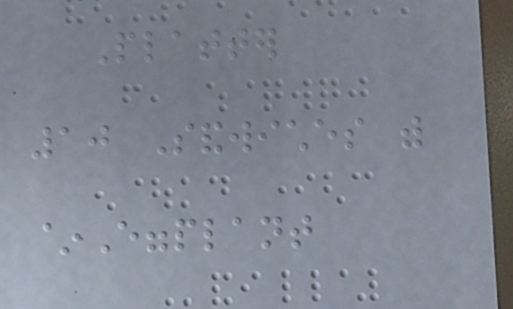Platter
10 Sandwiches with
~Eggplant
